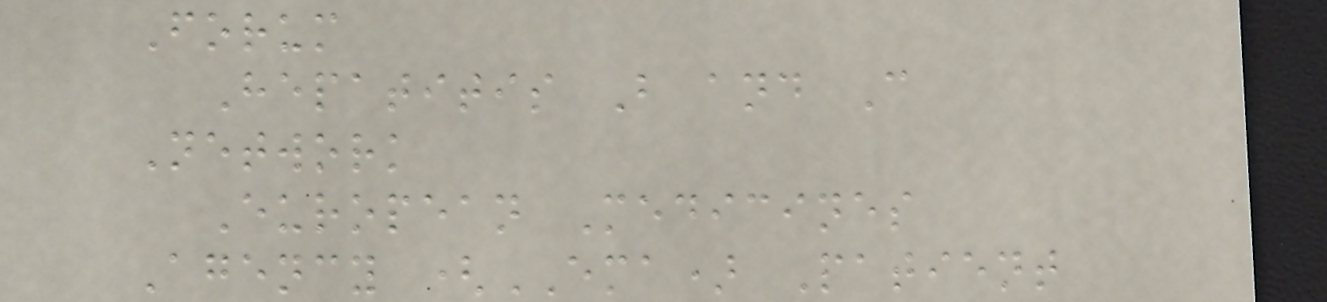Forum
Hepatitis B and C
Network
European Medicines
Agency (EMA) Patient
